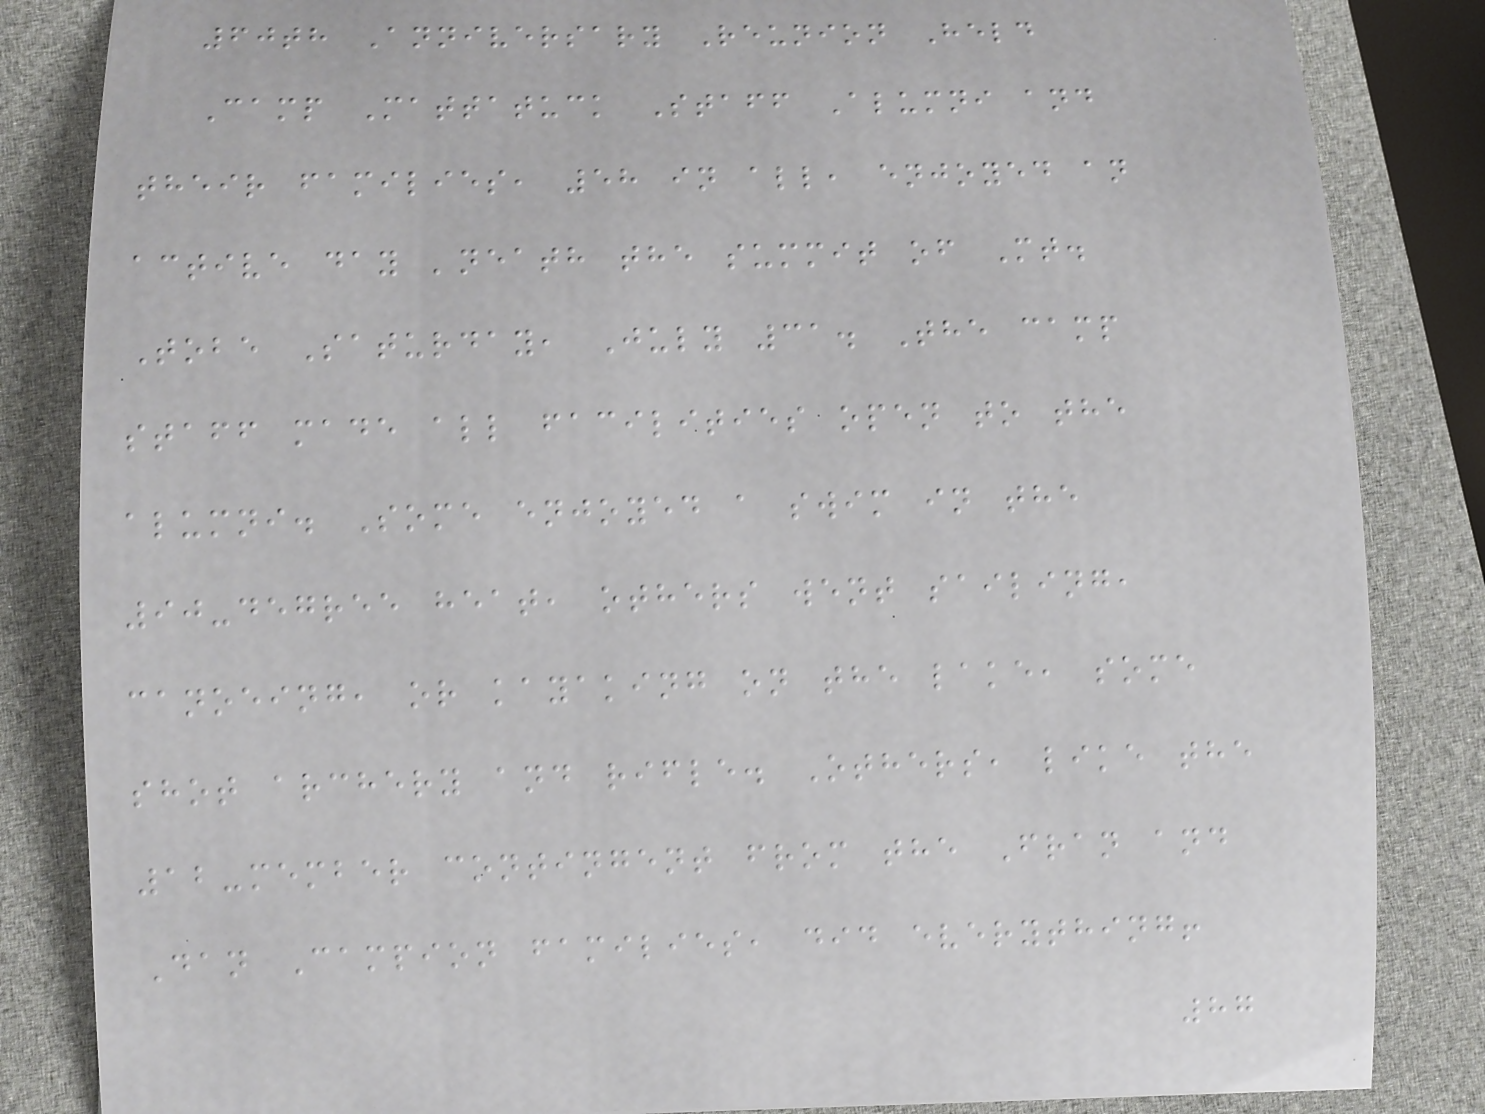60th Anniversary Reunion Held
Camp Mattatuck Staff Alumni and
their families, 58 in all, enjoyed an
active day 'neath the summit of Mt.
Tobe Saturday, July 31. The camp
staff made all facilities open to the
alumni. Some enjoyed a swim in the
90-degree heat, others went sailing,
canoeing, or kayaking on the lake, some
shot archery and rifle. Others, like the
12-member contingent from the Fran and
Dan Campion families, did everything!
87
